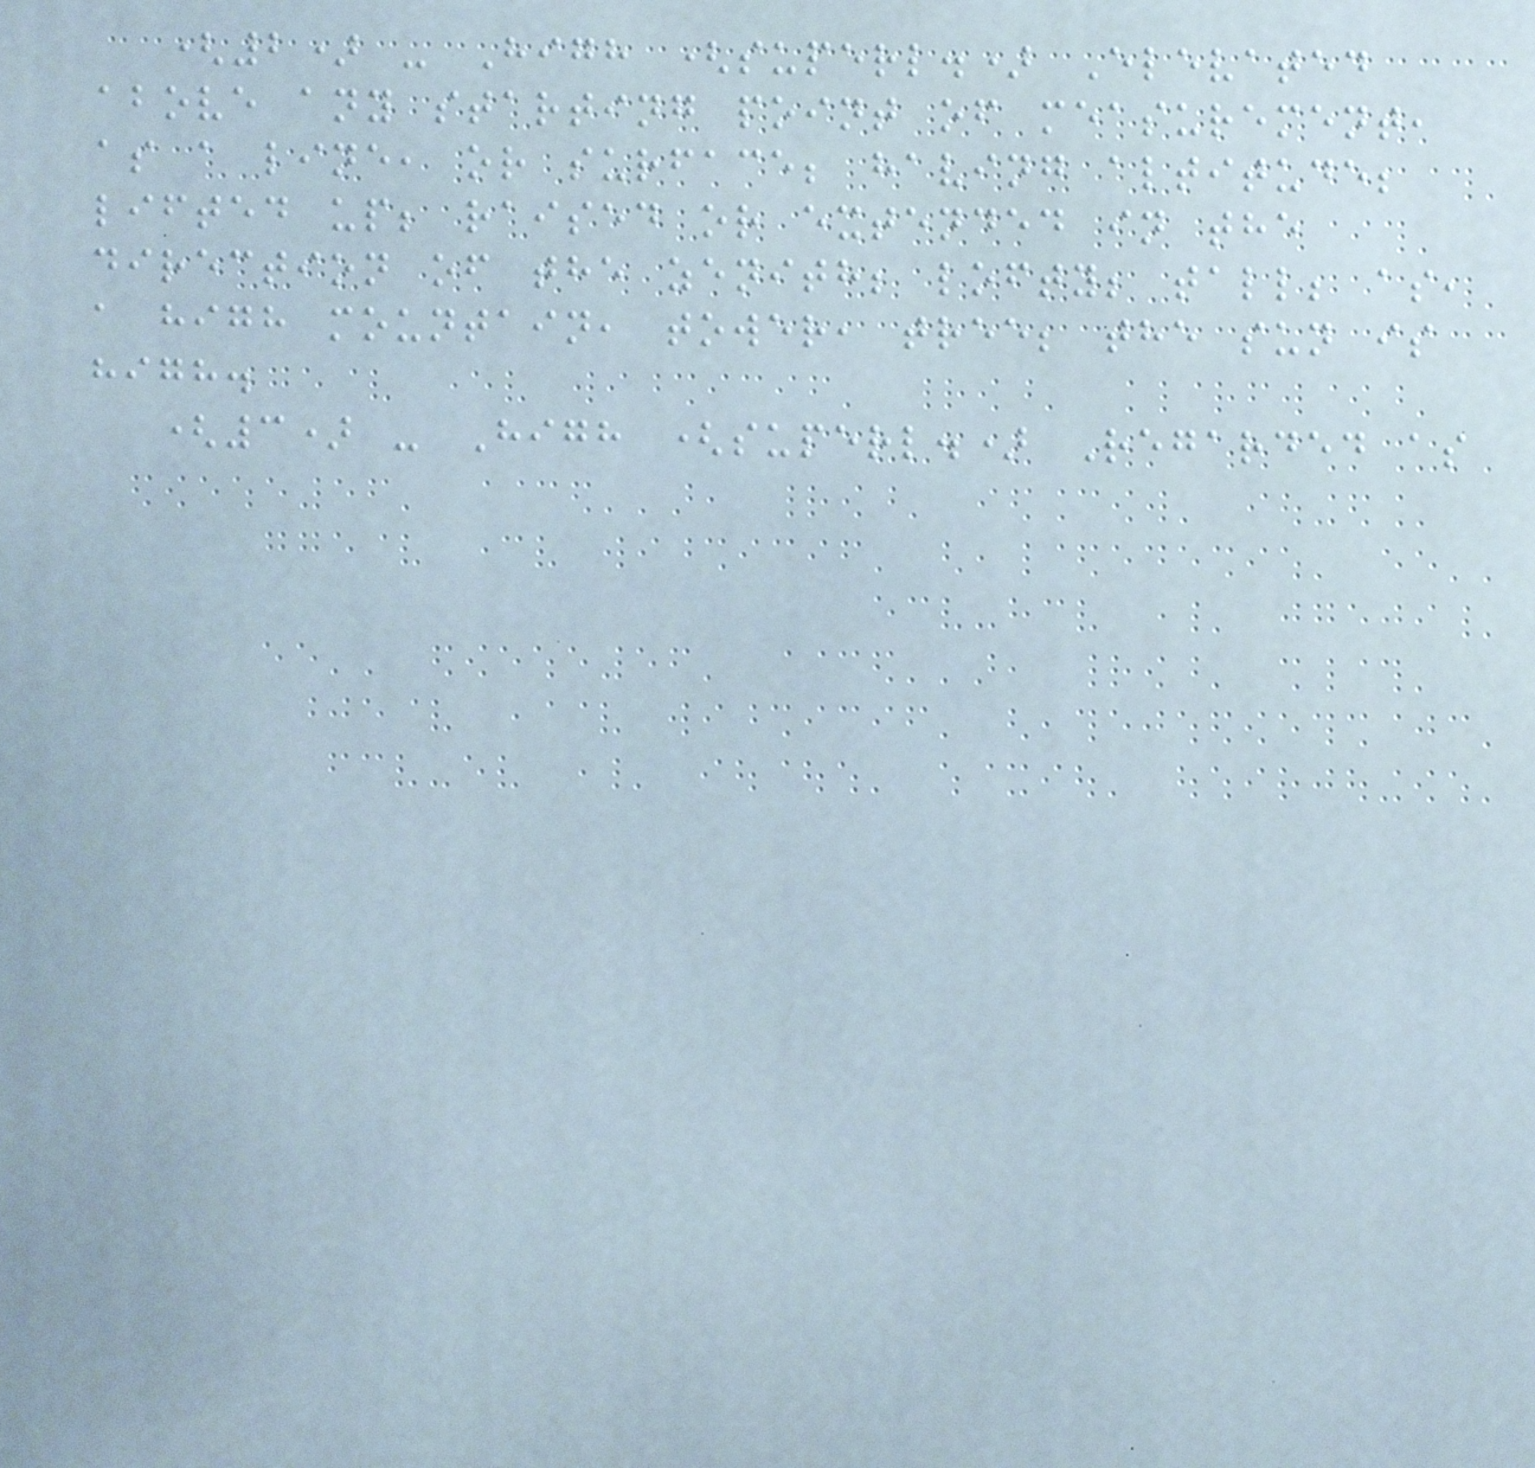(2) - High (superl.) Elevated
above any starting point of measurement,
as a line, or surface; having altitude;
lifted up; raised or extended in the
direction of the zenith; lofty; tall; as,
a high mountain, tower, tree; the sun is
high.
(3) - High (superl.) Regarded as
